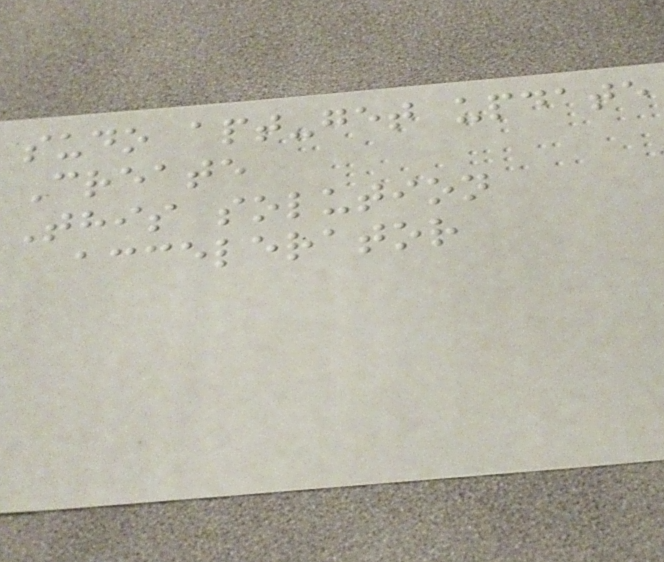sudo apt-get update
Create
This solution
accelerator
